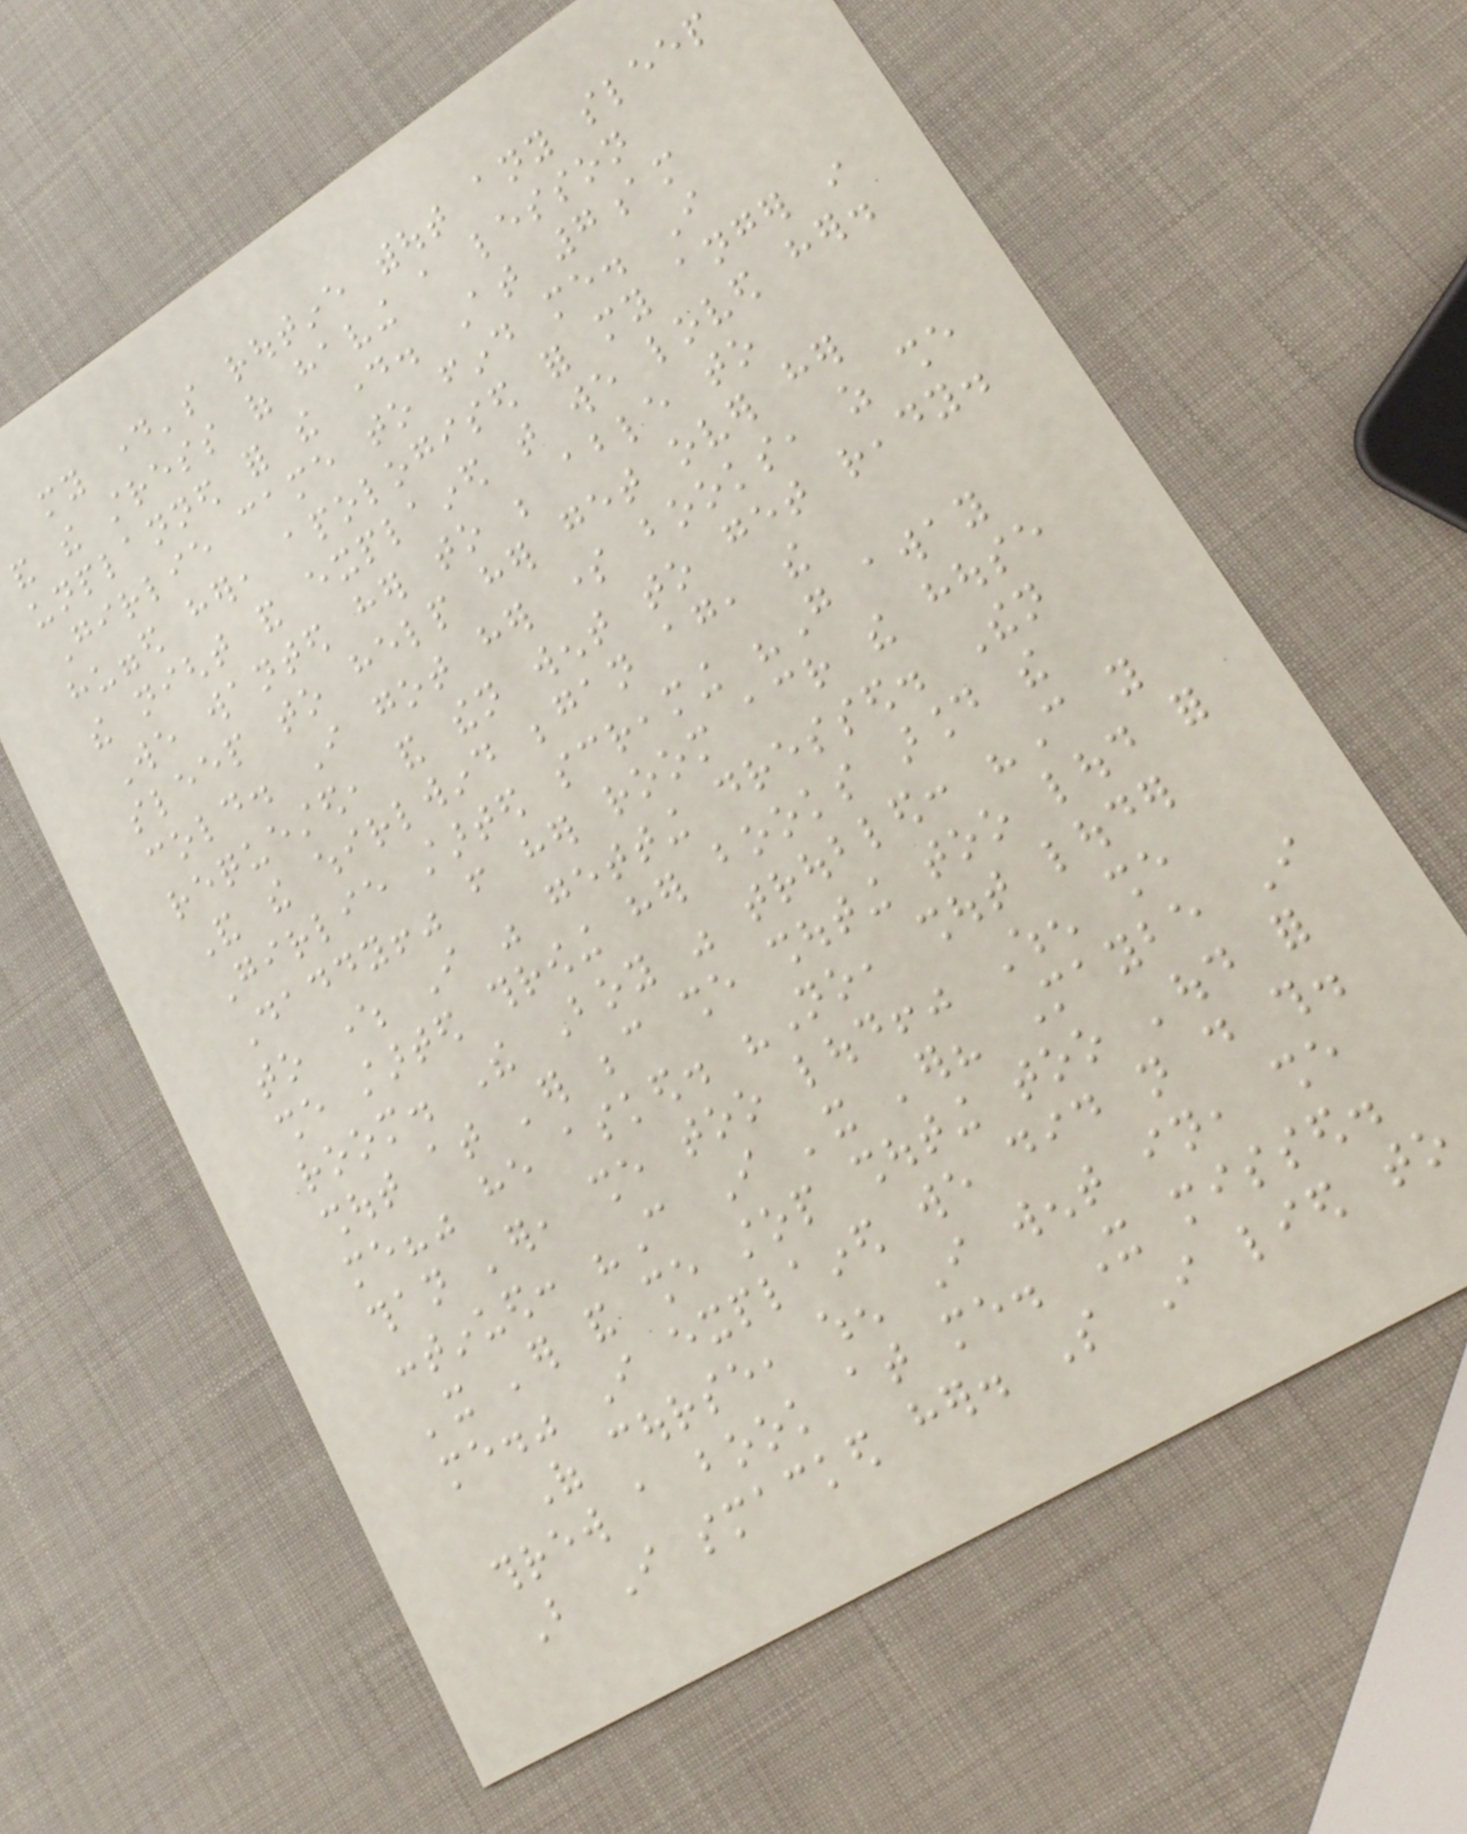my day's routine without any sleep
and the stress of having a lesson
unplanned for the day. At 7am
Girlie came to find me. I
hugged her, apologised for my anger in
the night and explained that we loved her.
We wanted her to be able to
sleep to help her get over her
cold. I got her some books, as she
requested, and then went to get ready.
And the whirlwind began again, the
Girlie started screaming "Go away
Daddy!" from her room across the house
to where I was getting dressed. Then
she started throwing her books around the
room. The Boy was troubled: "Can you
shout at 'er because she shouting too loud for
me?" he asked. "No, shout louder
than 'er, she too loud!" When she
continued: "Can I 'it 'er? Maybe I
'it 'er and she stop shouting too 'oud for
me." I explained we did not do this.
Of course, when I went in, she
threw a book at me. It missed.
But I smacked her. So I lied to
